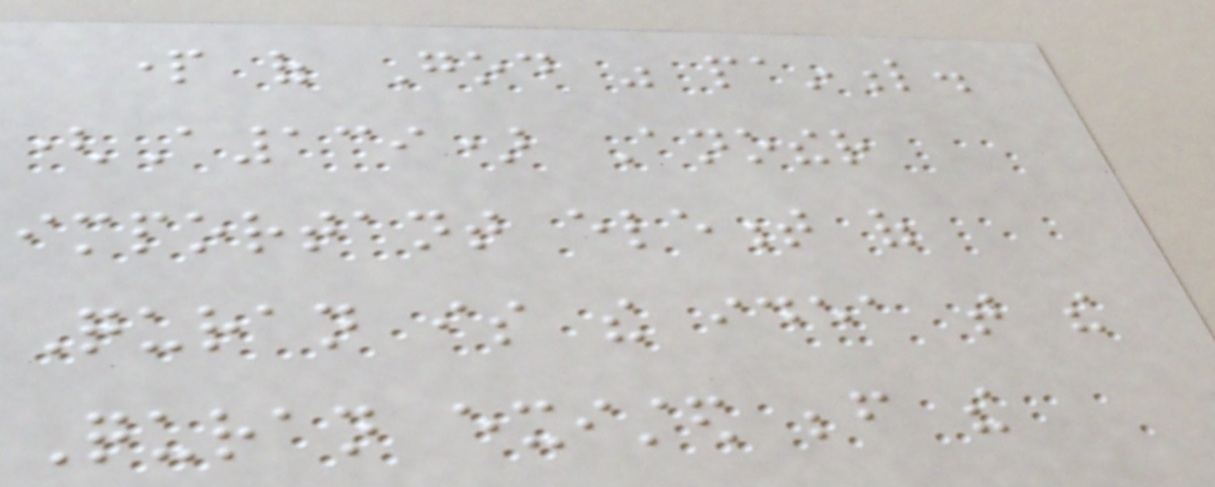part of God was painful.
(A139) Another
important element of
Quran is the idea that the
Quran existed before the
